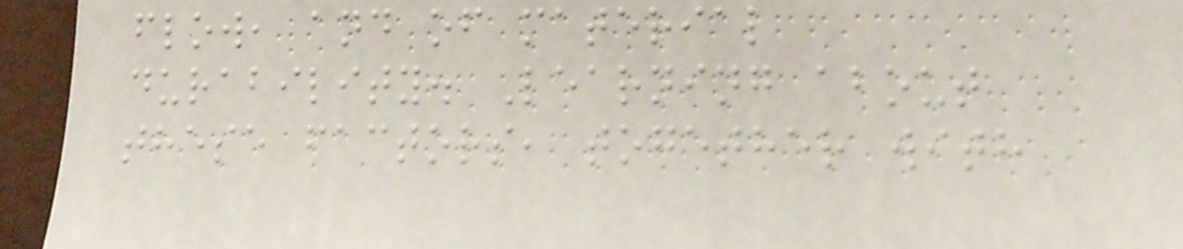flow, and of material
durability. Learning about
these factors, together with
